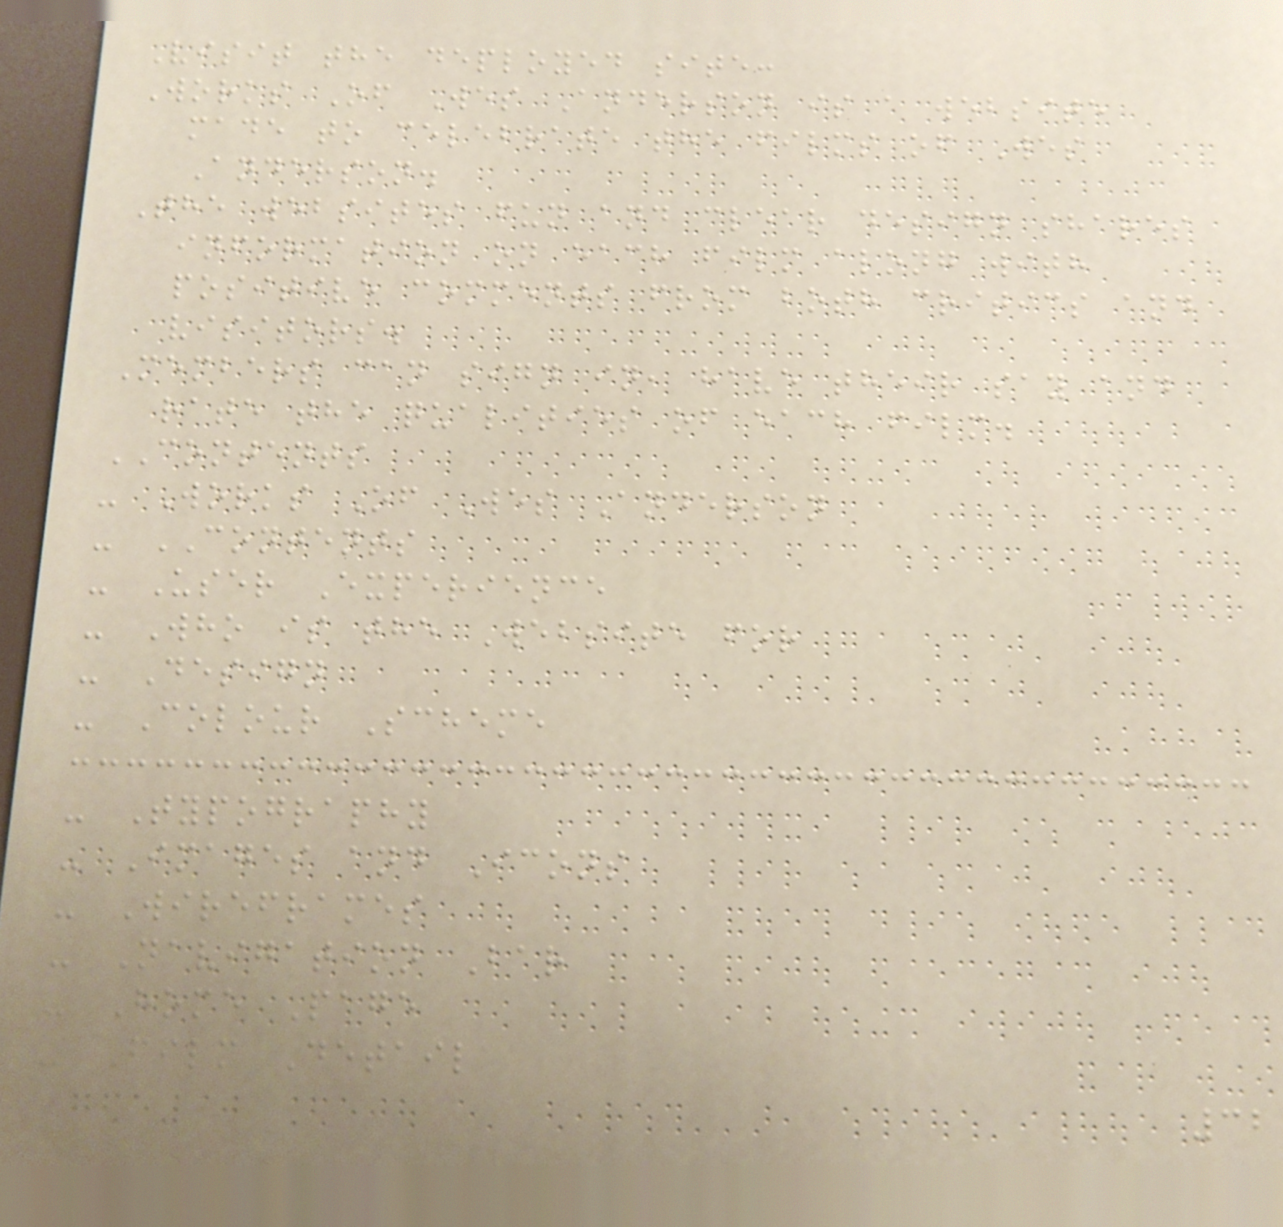Visit the deployed site:
Works Of Wes Anderson is a website
made to celebrate the films of Wes
Anderson.
The websites fun and clear design shares
information on each film along with
positive comments from both critics and
visitors.
Members can sign in, have their say and
rate the qualities of each film.
CONTENTS
- Works Of Wes Anderson
- CONTENTS
- User Experience
- Who is the Website for
- Design
- Colour Scheme
- Typography
- Images and Icons
- Wireframes
- Navigation Bar
- Home Page
- Film Detail
32
